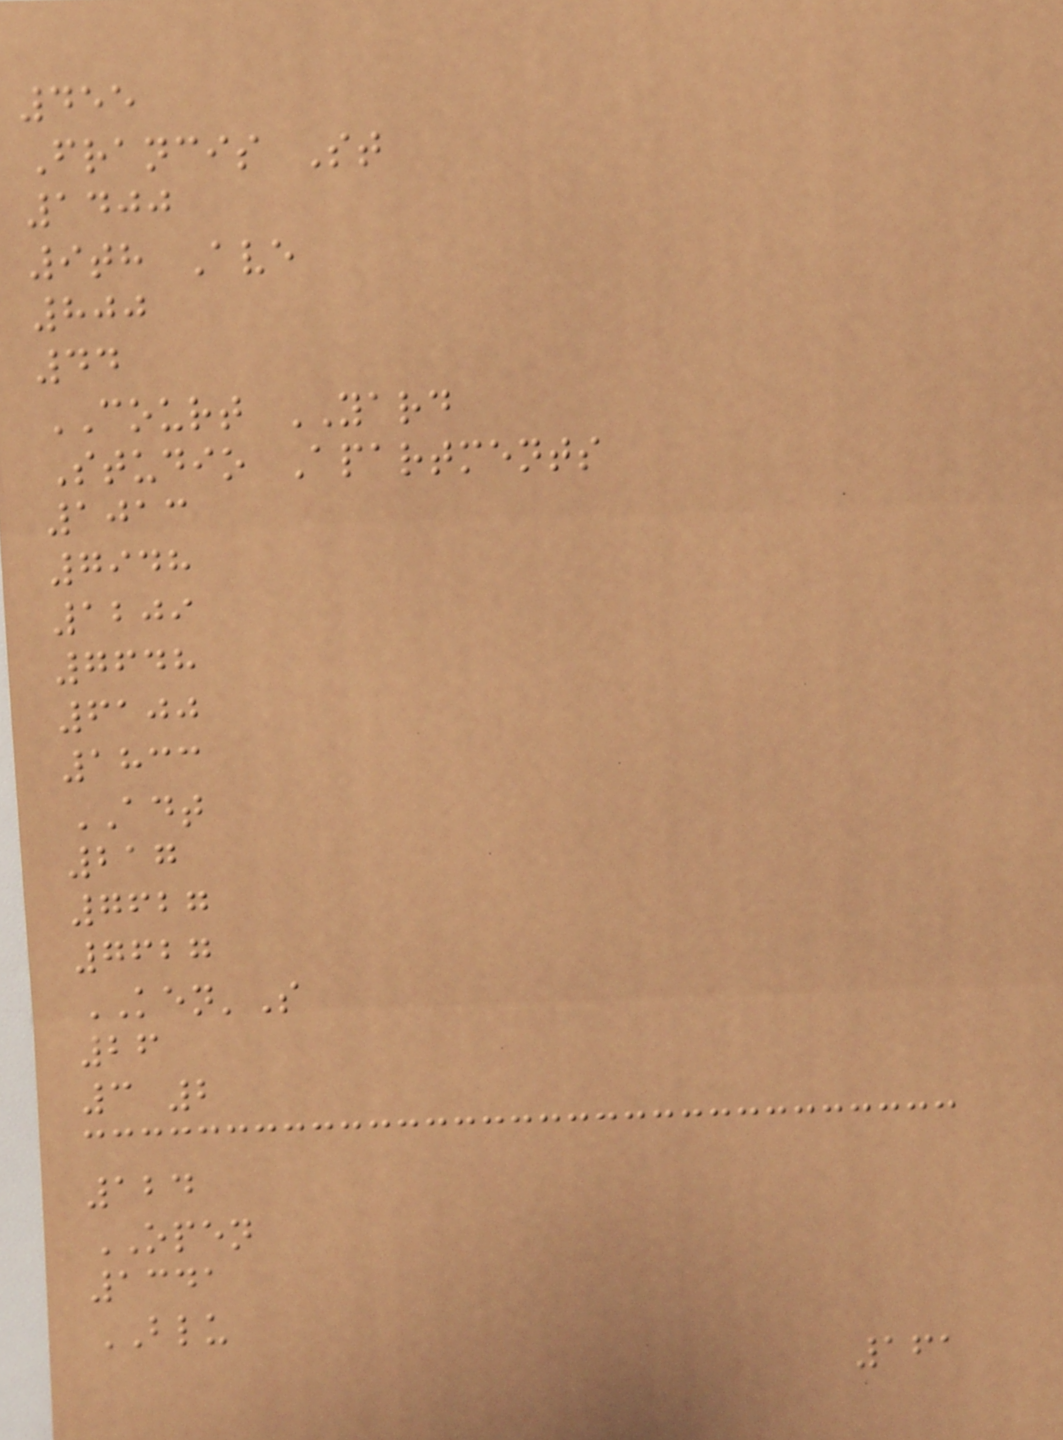455
Francis St
1400
9th Ave
800
44
COURT YARD
Studio Apartments
1013
7948
1209
7648
6100
1833
ADT
217
7627
7627
KEN'S
26
3 2
124
OPEN
1341
BLU
161
